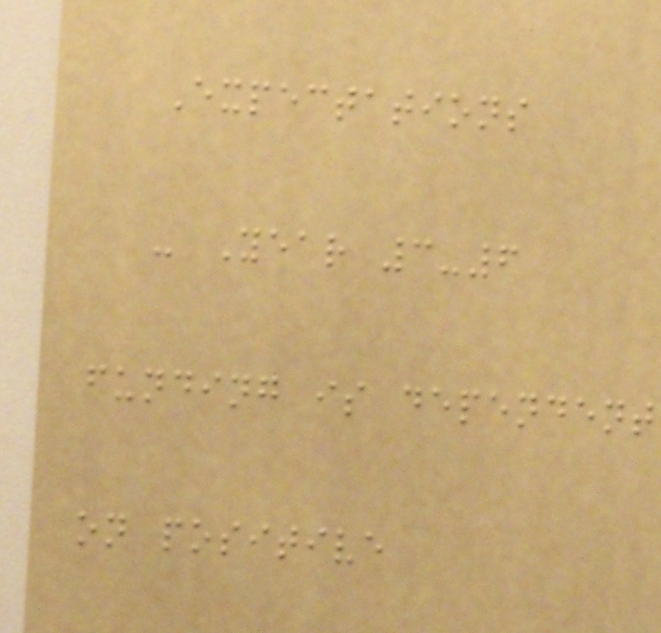Expectations
- Year 3-6
funding is dependent
on positive
